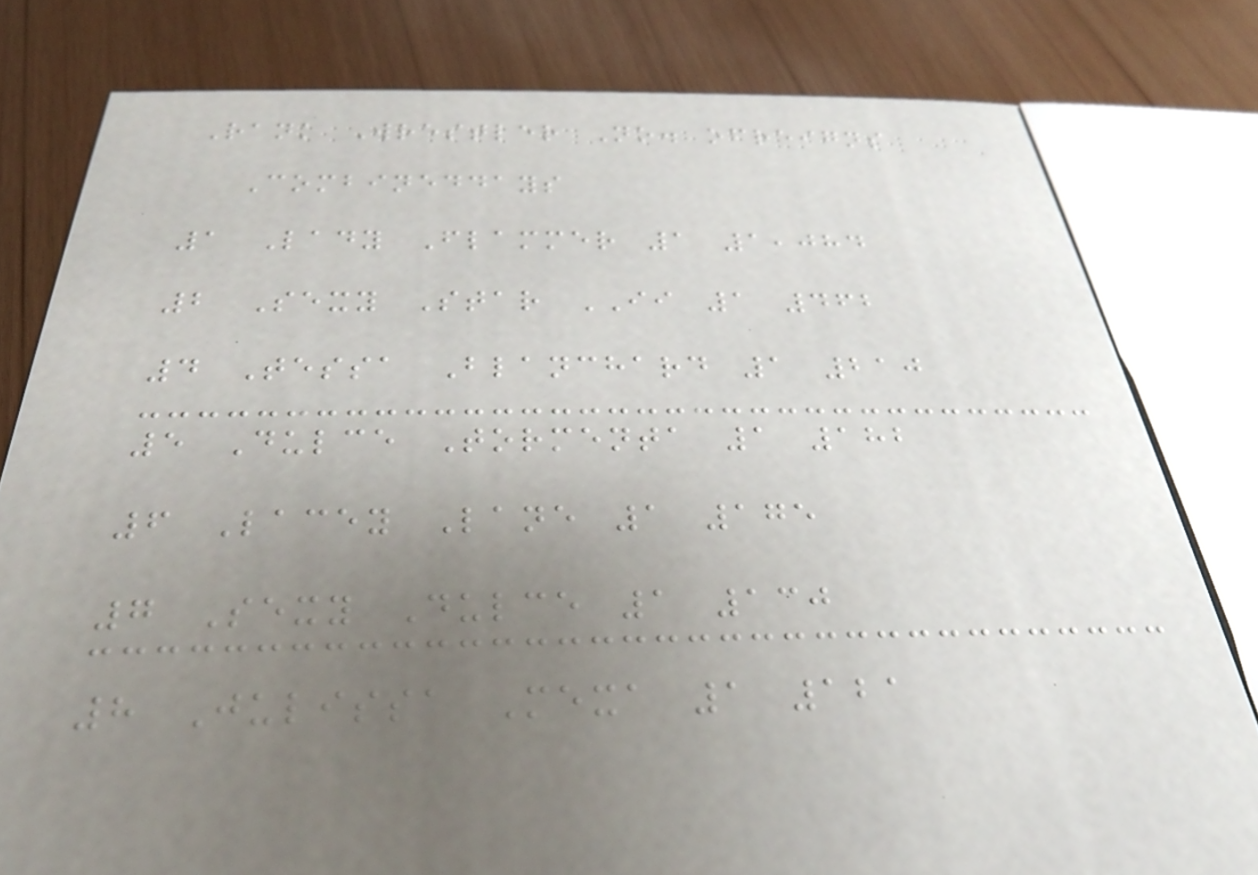Rank Wrestler No. ofreigns
Combineddays
1 Lady Flammer 1 1,084
2 Sexy Star II 1 462
4 Tessa Blanchard 1 210
5 Dulce Tormenta 1 182
6 Lacey Lane 1 175
7 Sexy Dulce 1 130
8 Julissa Mexa 1 121
